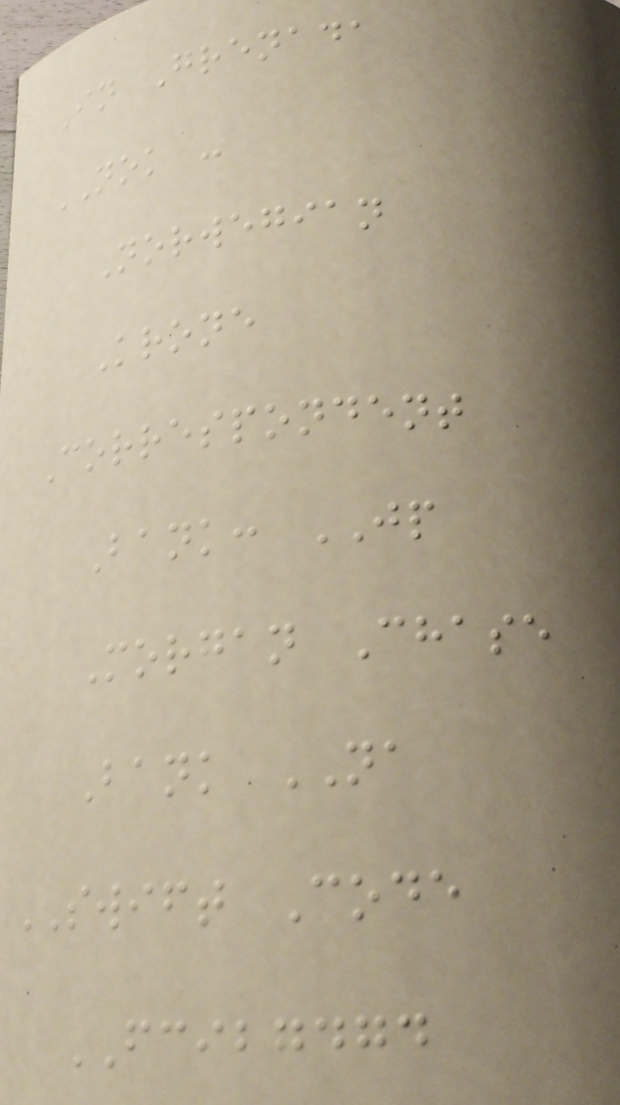In Grenada
NOK -
Norwegian
Krone
Correspondent
Bank: JP
Morgan Chase
Bank NA
SWIFT Code
FCIBGDGD
